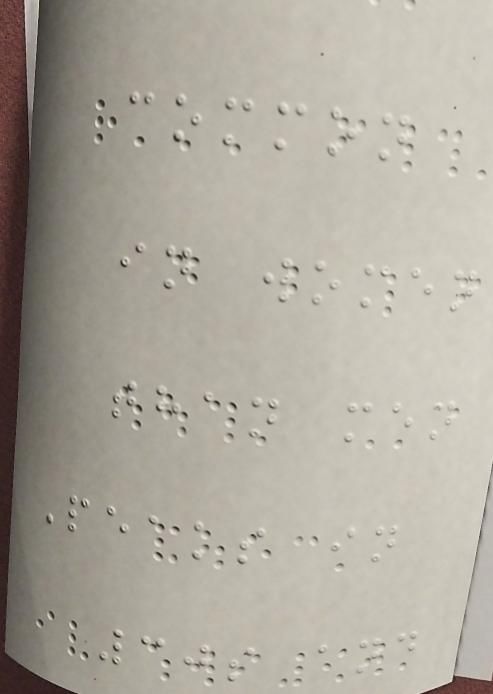common
in women
than men
Peaks in
30s and
